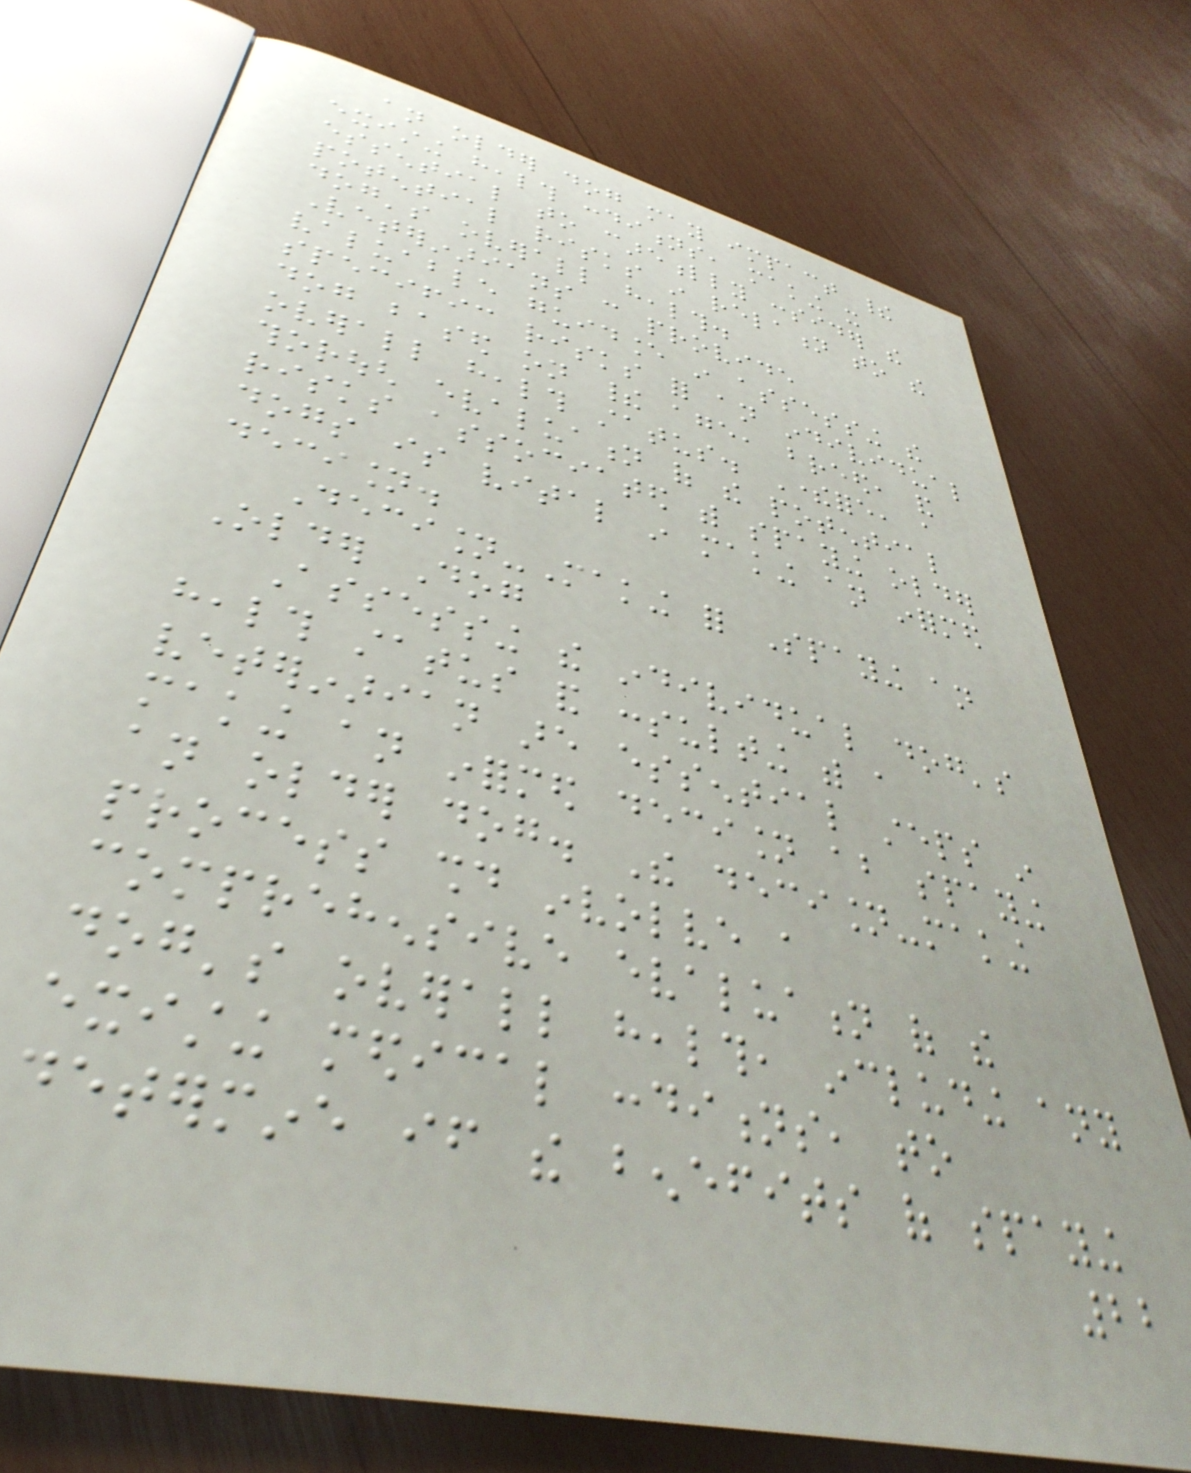an older dog may impact their
existing health conditions, making it
essential to carefully consider the
potential risks in relation to the
dog's overall health.
Veterinarians can provide
valuable guidance in assessing the
specific risks for an individual
dog based on their age, breed, and
overall health status. Therefore, a
thorough evaluation of the potential
risks associated with spaying older
dogs is vital in making an informed
decision.
Decision-Making for Spaying an
Older Dog
Assessing the individual dog's
health status and consulting with a
veterinarian are essential steps in
making an informed decision about spaying
an older dog. The decision-making
process should involve a
comprehensive evaluation of the
dog's overall health, including any
existing medical conditions, to
determine if the benefits of spaying
22
